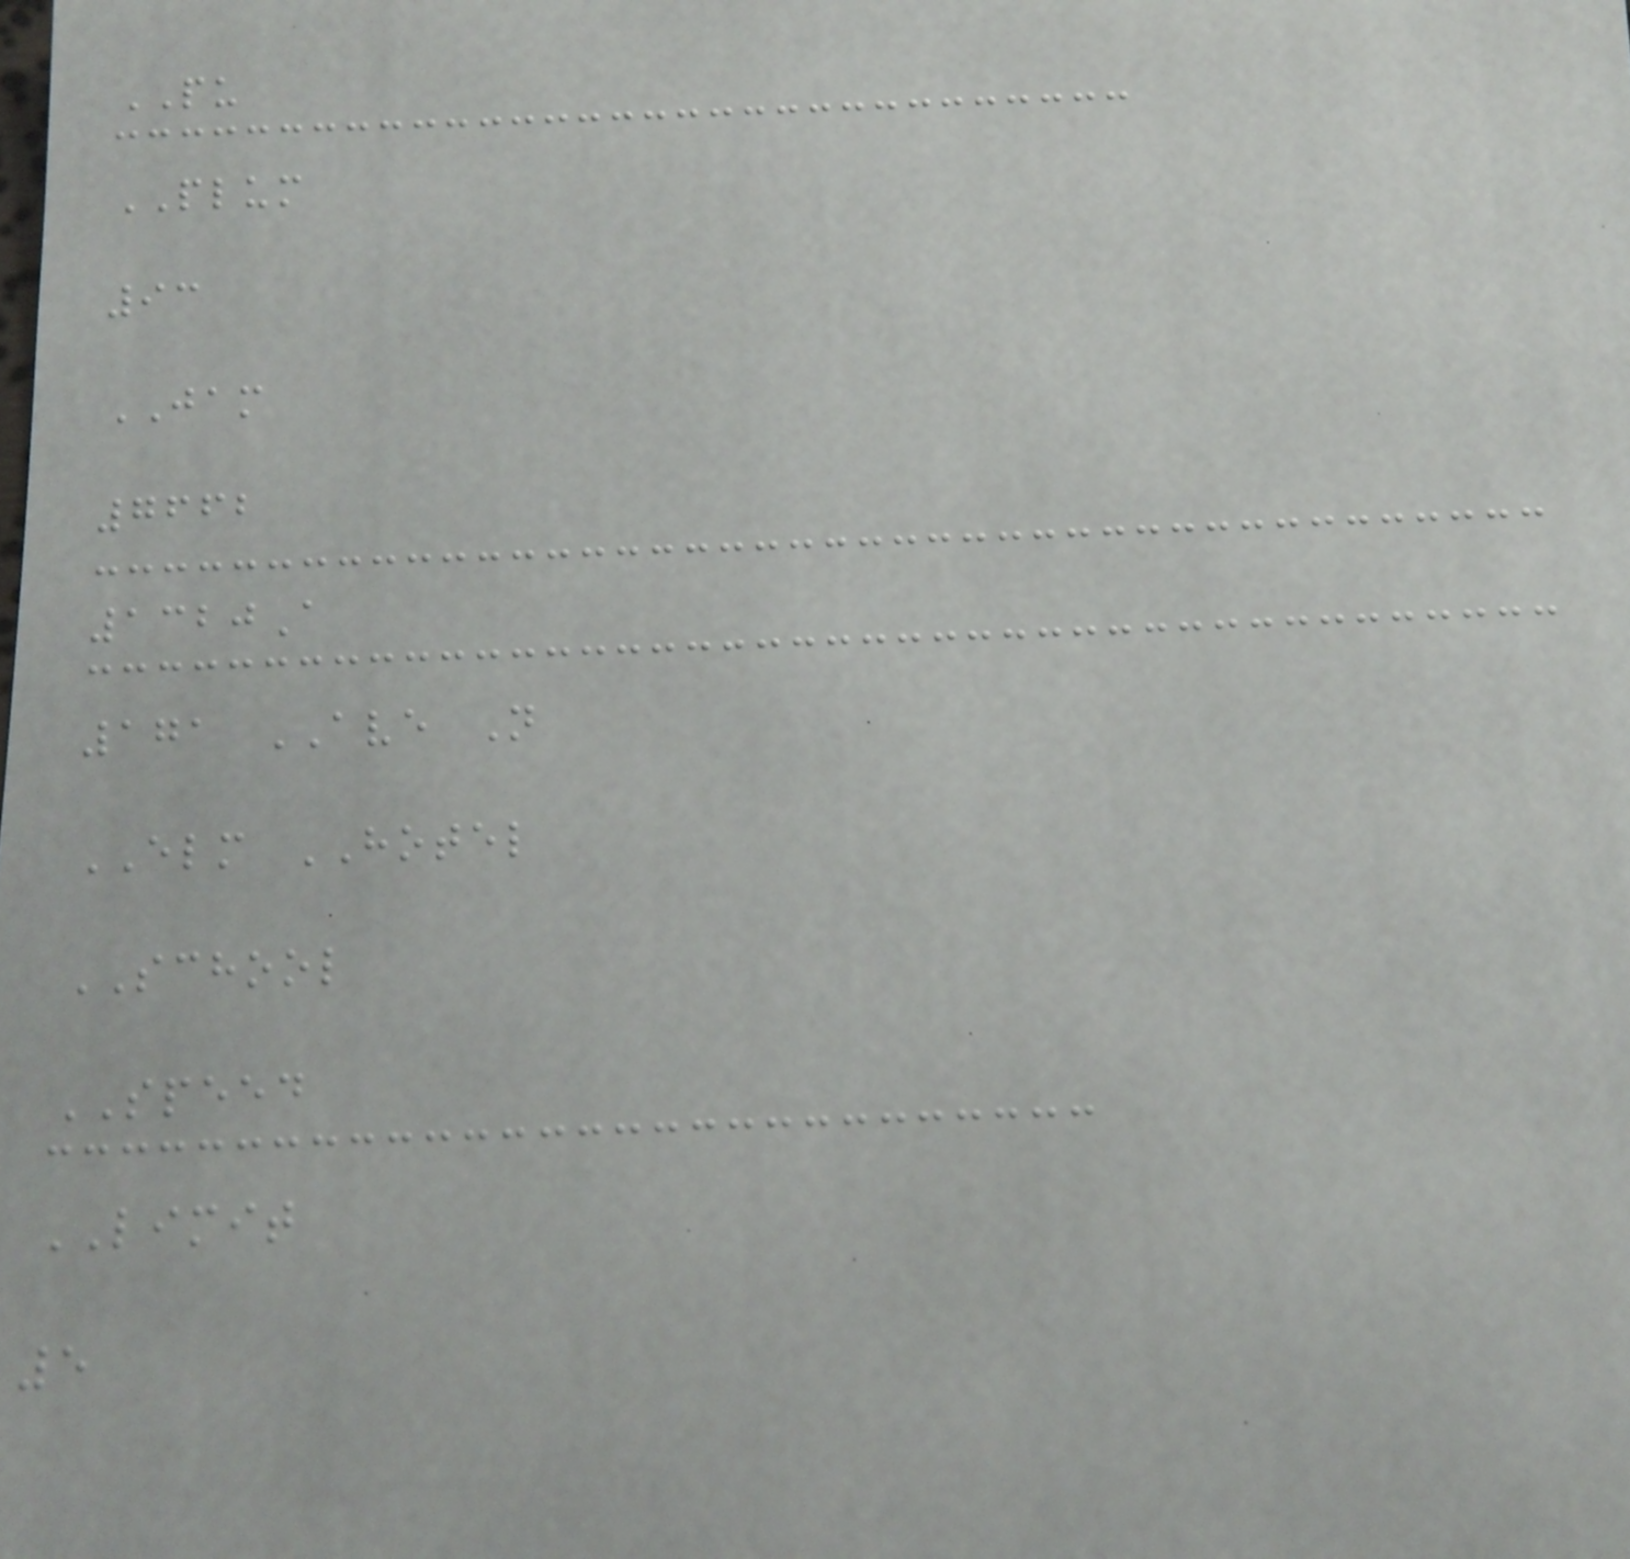PU
PLUM
93
JAM
7662
1320A
171 AVE N
ELM HOTEL
SCHOOL
SPEED
LIMIT
5
